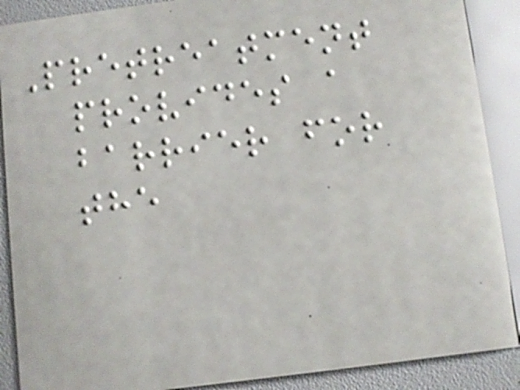Pretreatment
provides a
barrier for
the
